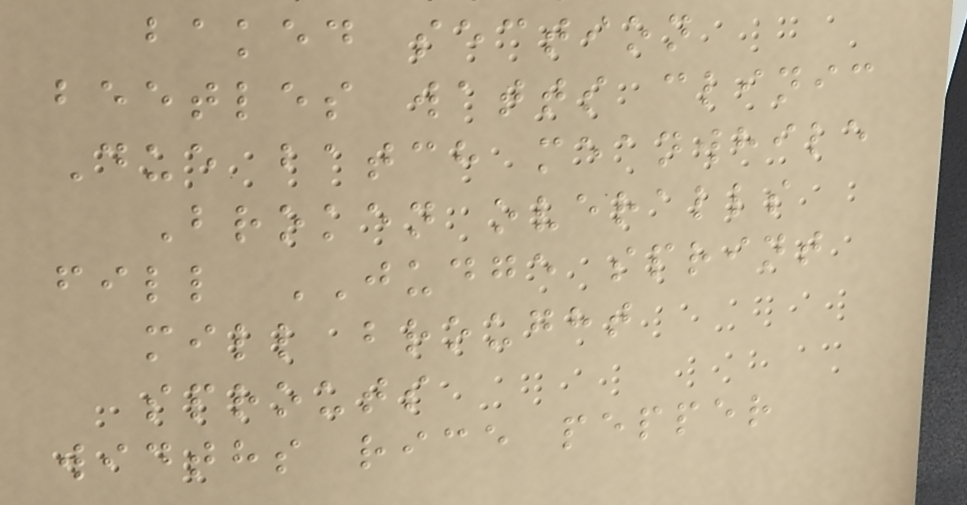baked section
beetles watts clinic
Due batch meanwhile
Broken overalls
fill JUDGE sprint
mill brought
sprouts
widths rice pepper
